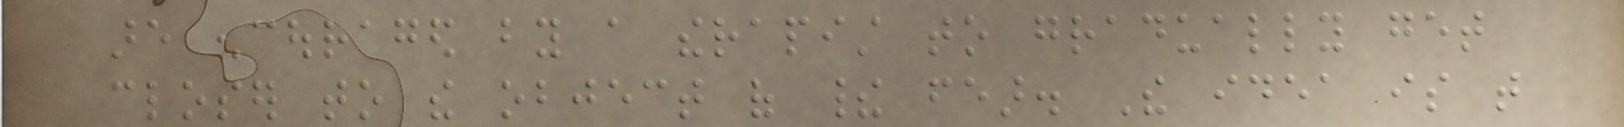are encouraged by a therapist to gradually get
closer to the object of their fear. The idea is that
